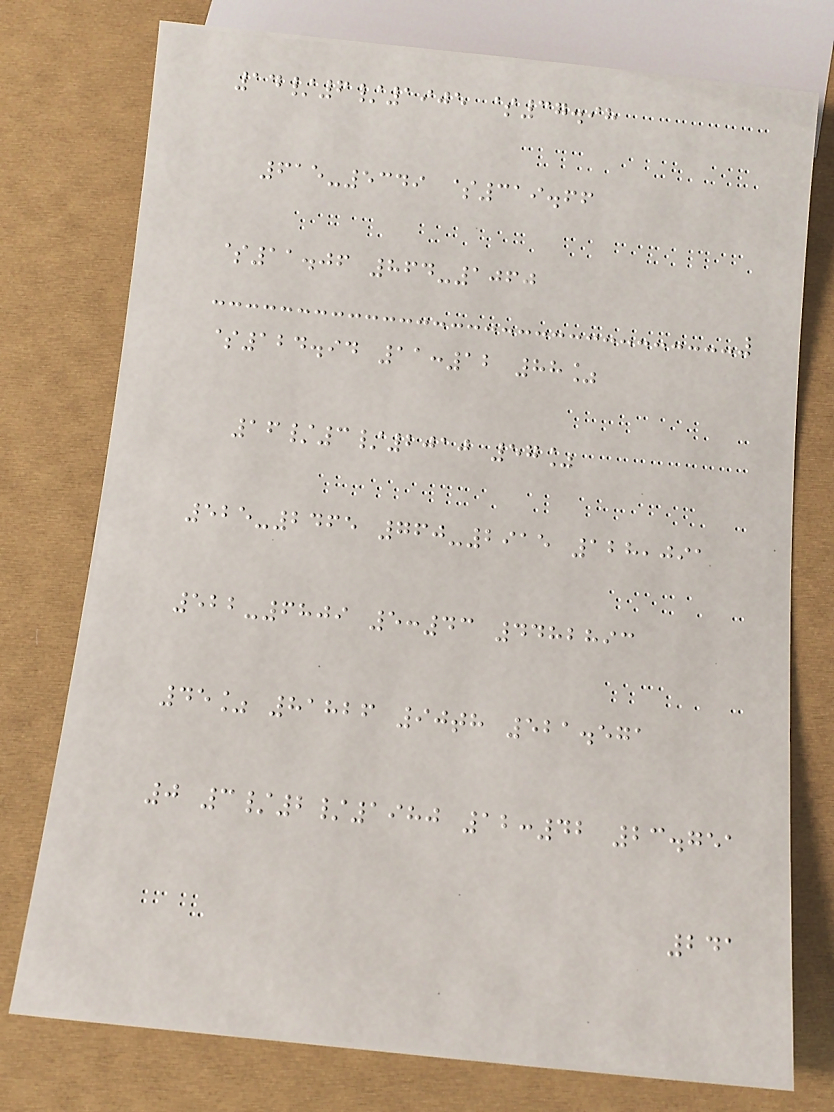14/6/1905 $37.98
615-5349 $319.66
$11.06 864-1060
$124.94 11:12 88%
16/3/2010 57%
525-2465 760-2915 128,091
522-6809 5:43 4482893
45% 81826 90th 521.571
0 3/2/1980 12:42 23.751
241
